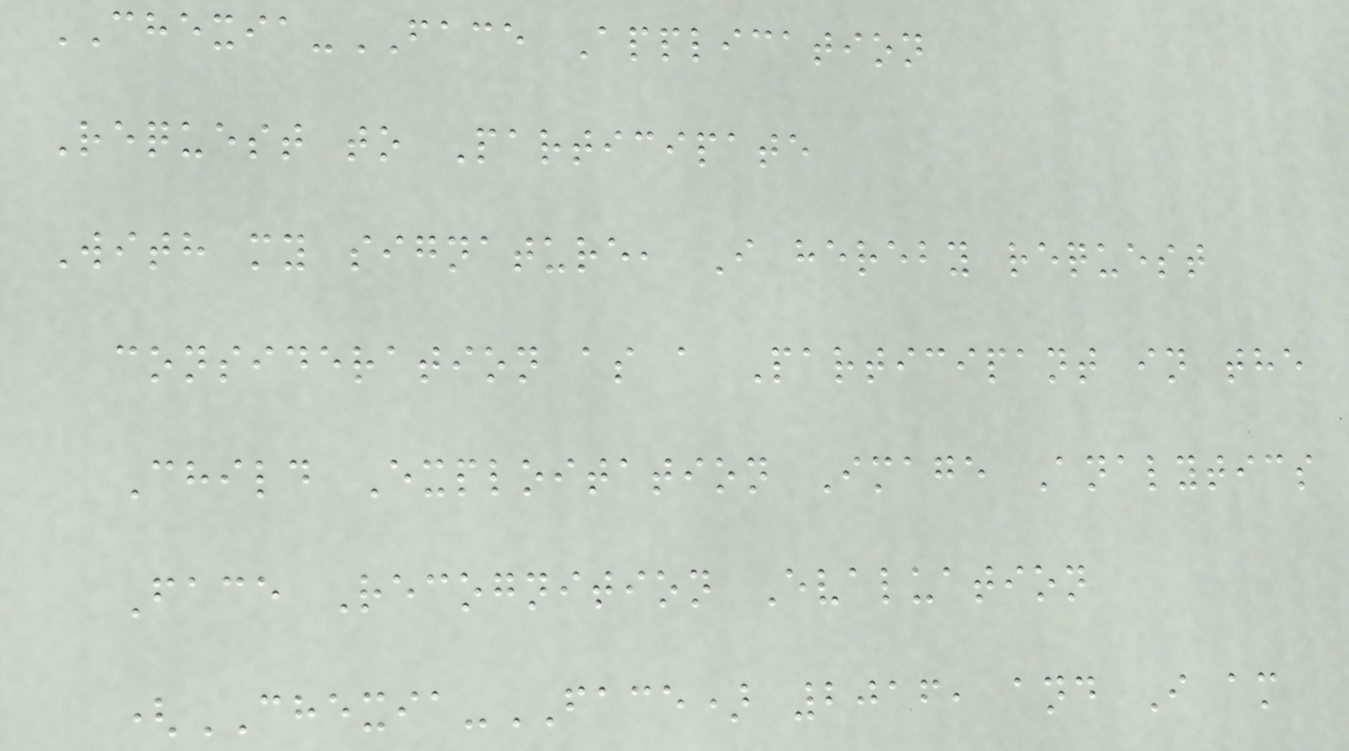CHEXIA-FACE Application
Request to Participate
With my signature, I hereby request
consideration as a Participant in the
Child Exploitation Image Analytics
Face Recognition Evaluation
(CHEXIA-FACE) 2016, and I am
